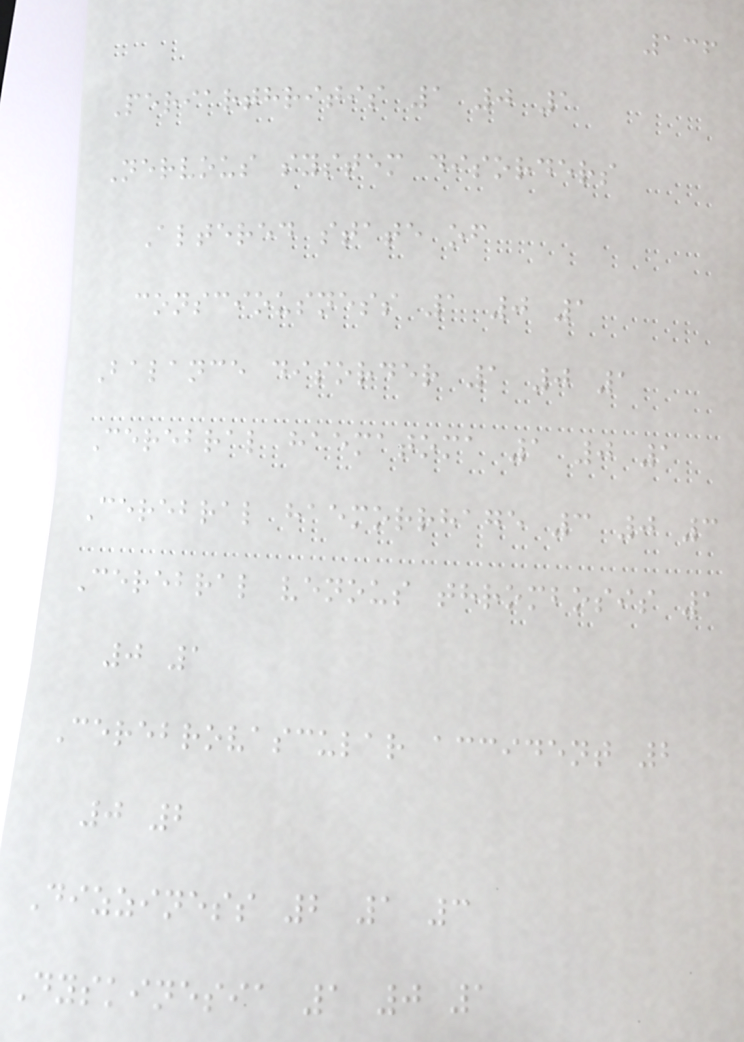136
Periarthritis 1 0 1
Nervous system disorders
Altered state of
consciousness 1 0 1
Balance disorder 1 0 1
Cerebral haematoma 1 0 1
Cerebral haemorrhage 3 0 3
Cerebral venous thrombosis 1
0 1
Cerebrovascular accident 2
0 2
Dizziness 2 1 3
Dyskinesia 1 0 1
